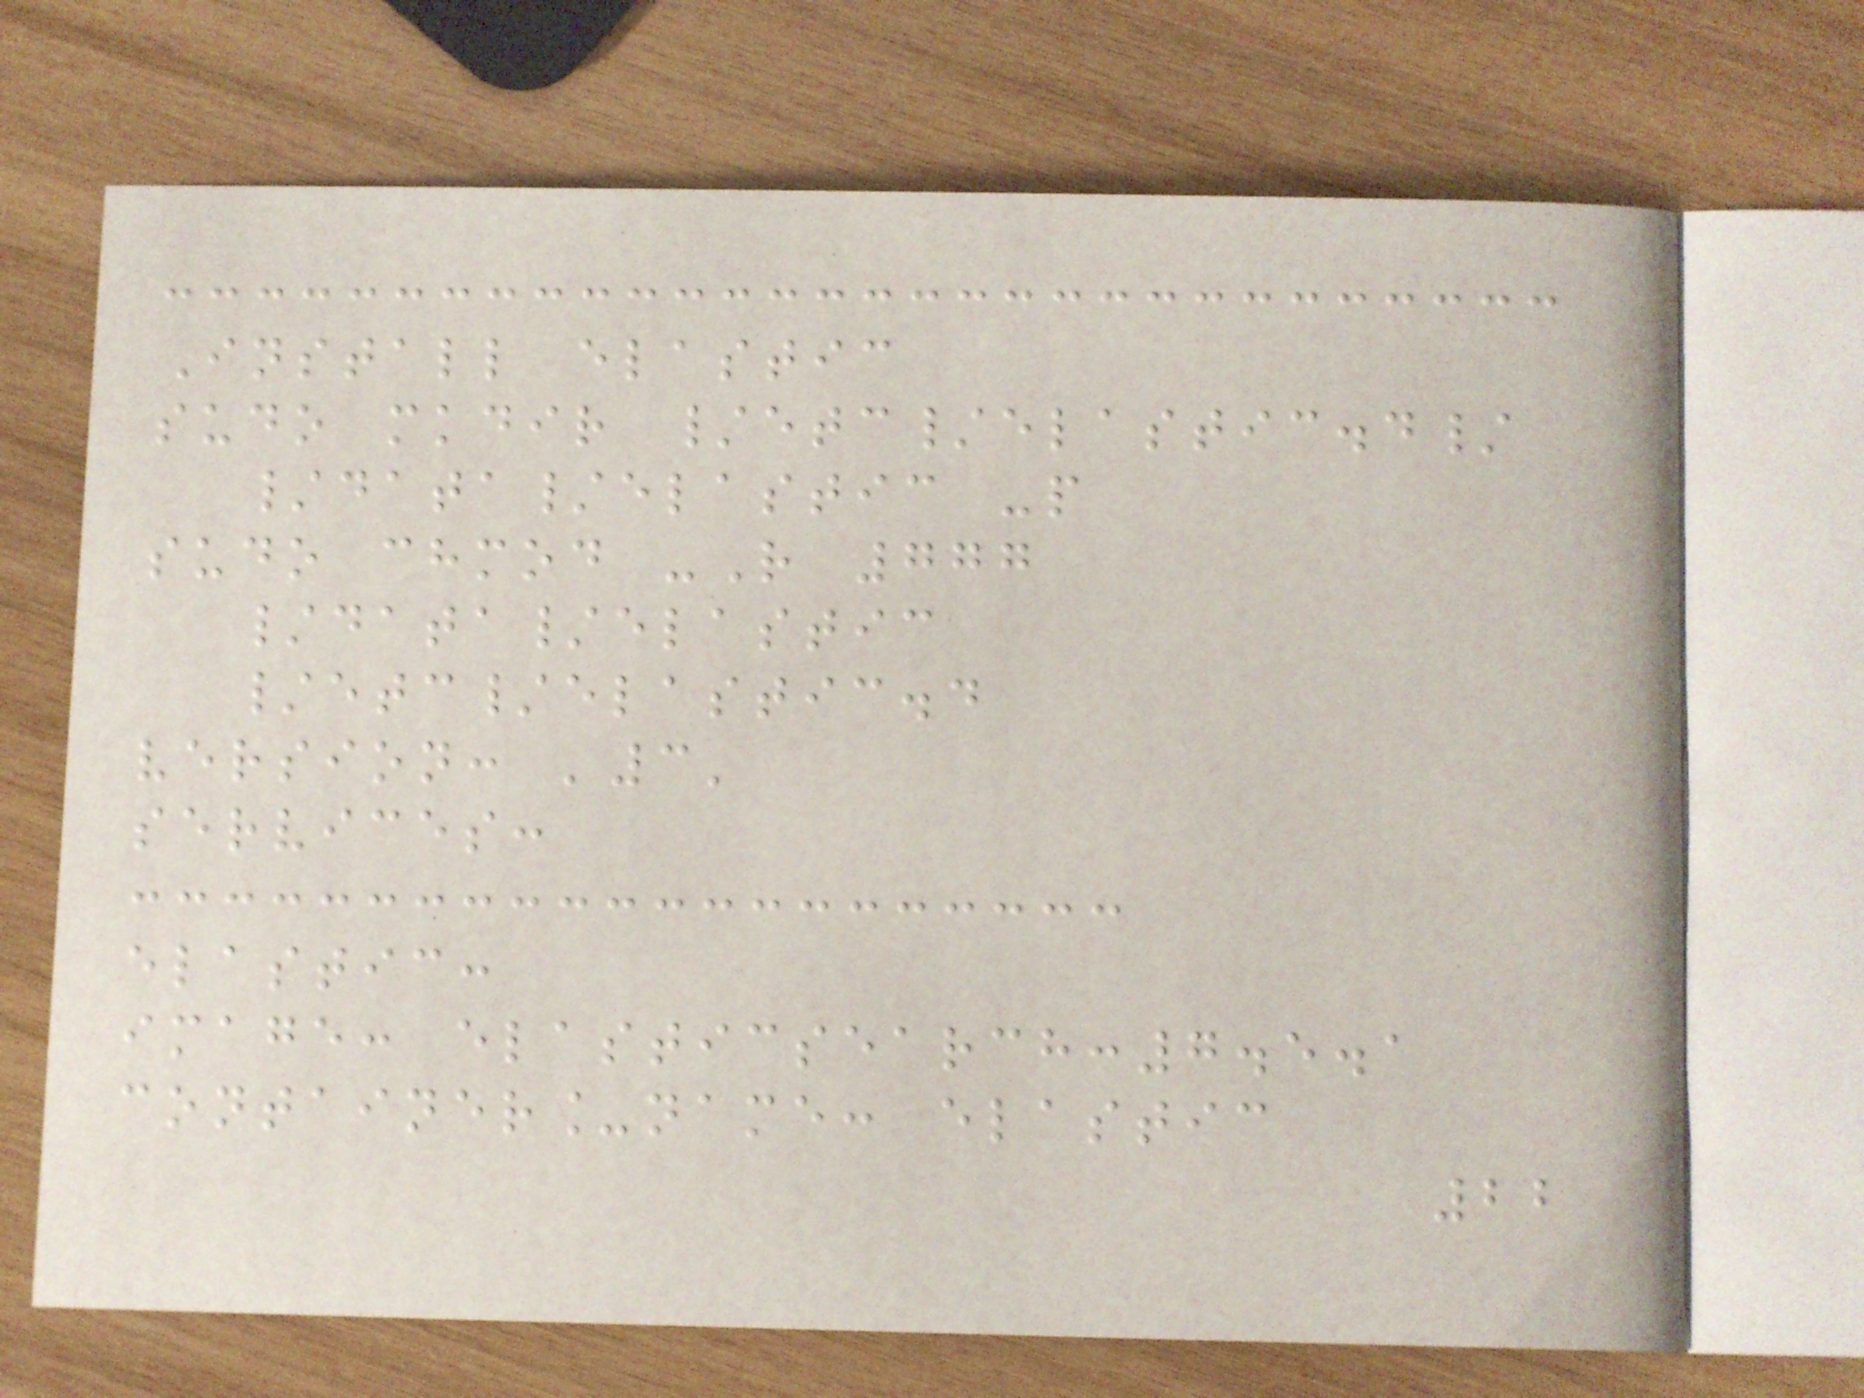Install elastic
sudo mkdir /etc/elastic.d/
/data/elastic -p
sudo chmod -R 777
/data/elastic
/etc/elastic.d
version: '3'
services:
elastic:
image: elasticsearch:7.5.1
container_name: elastic
22
